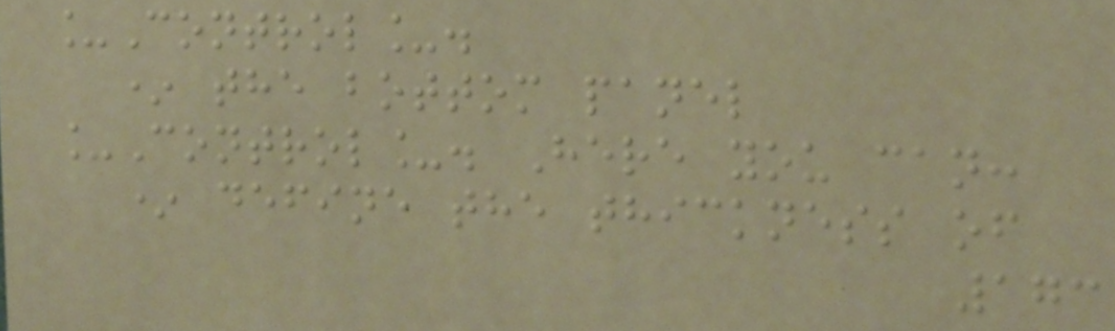_Control_.
* the bottom panel
_Control_. Here you can:
* define the thickness of
173
